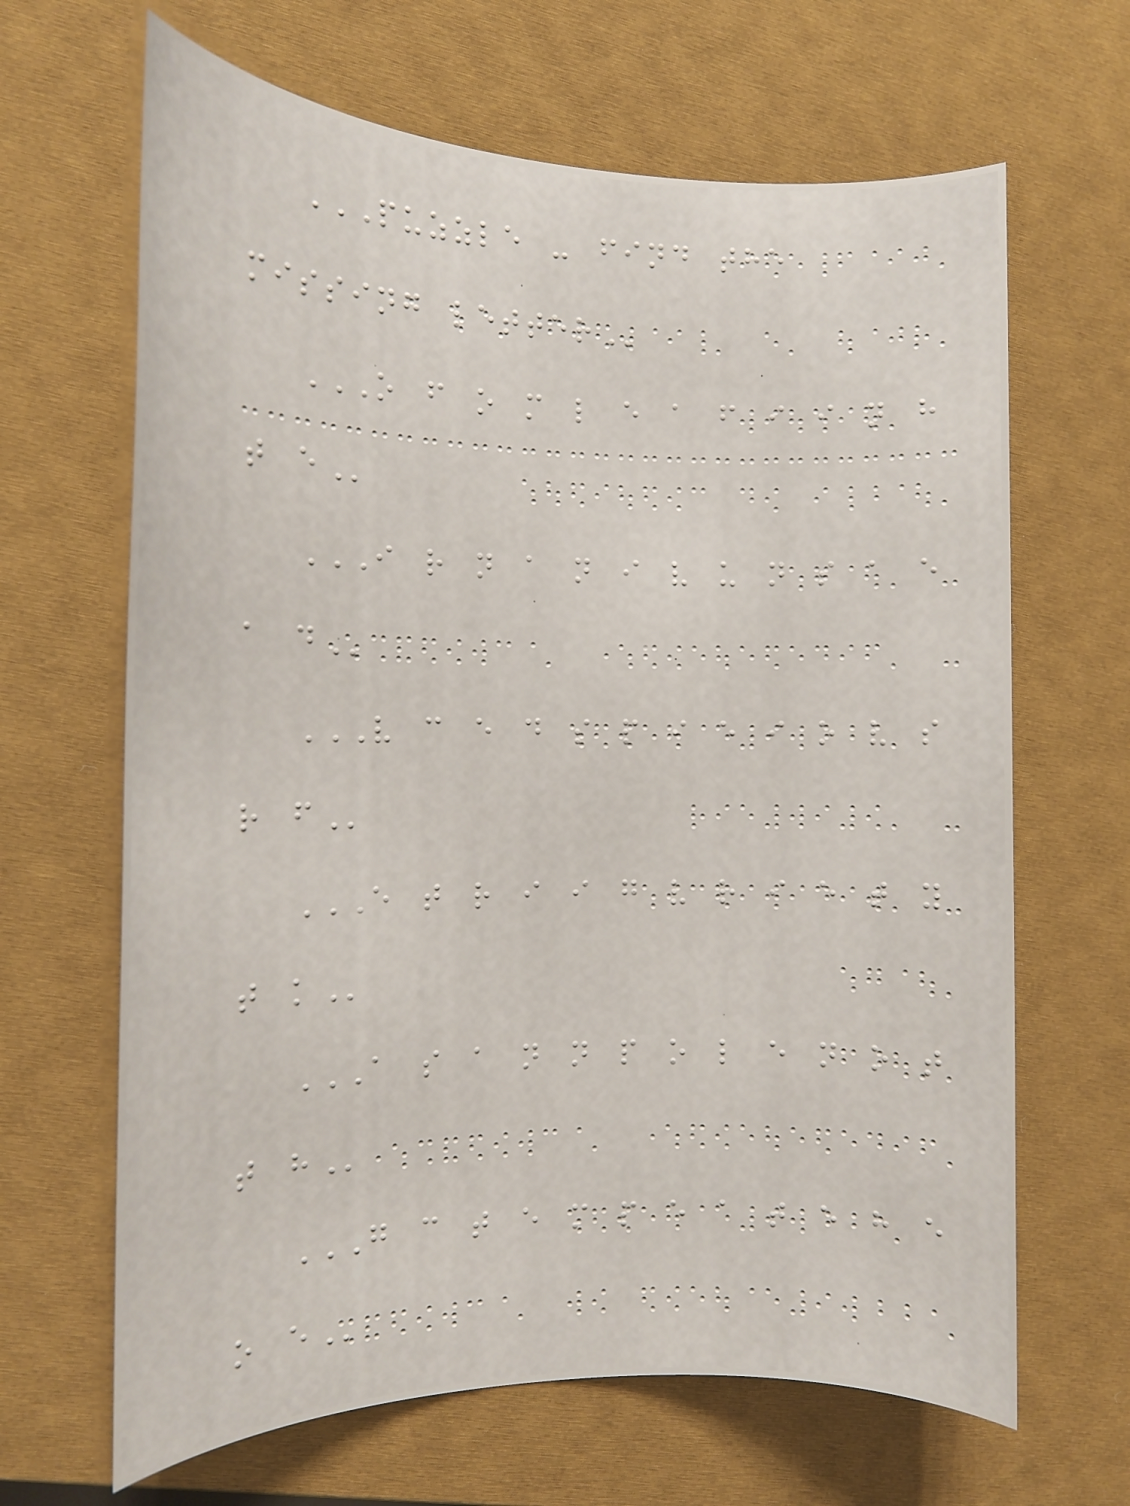PUZZLE - FIND THE
MISSING LETTER
O F O M L E A F I I N H
T E
I R N A N I V U N S A E
A D
V C E D S P I E I O V S
R F
E T R I I G V R I E T Y
T K
A S A N N P O L E N O T
T H
G C T E M P E A T E H E
O E
